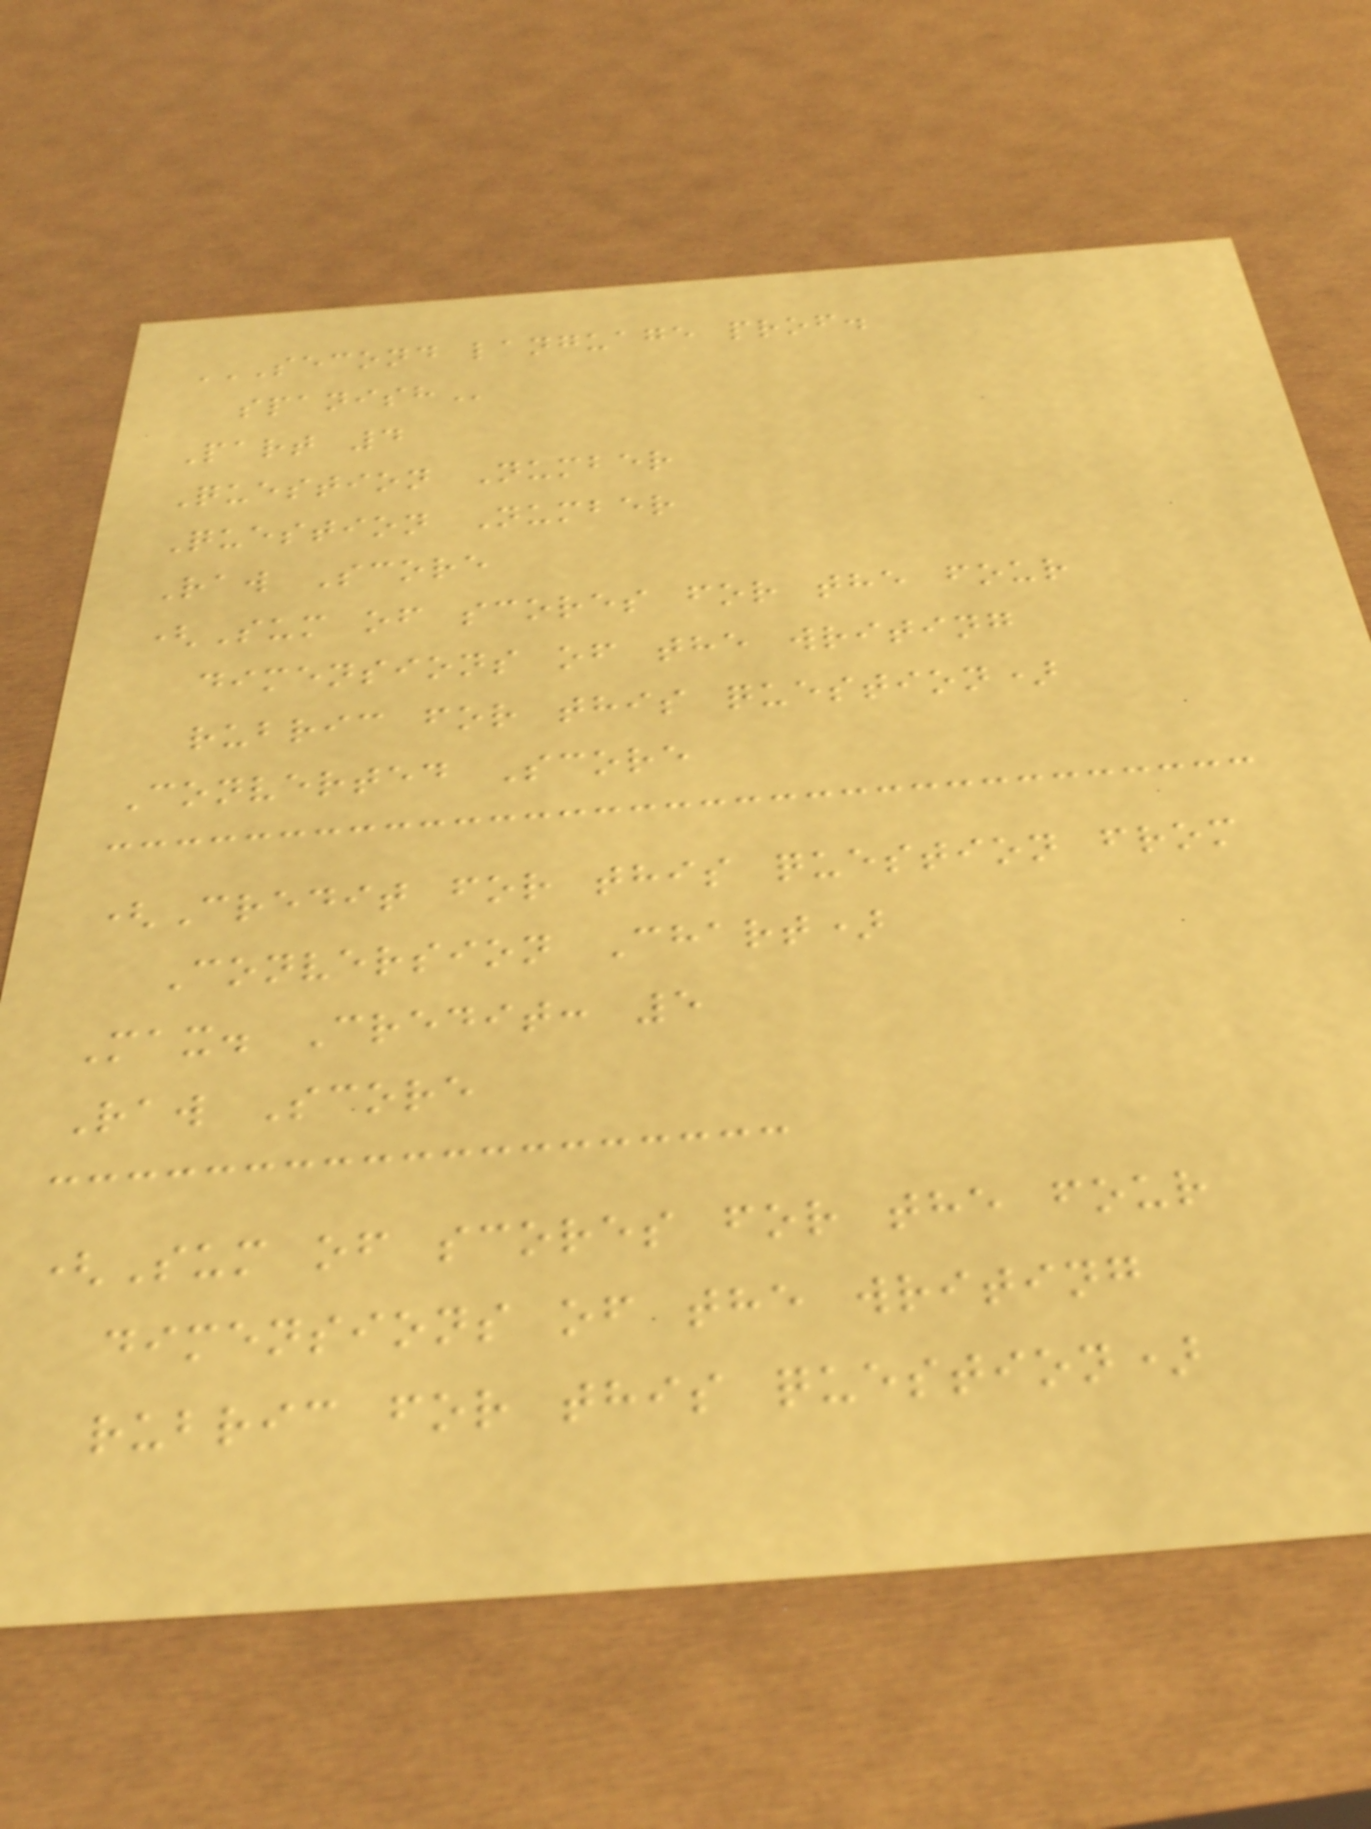SECOND LANGUAGE PROF.
SPANISH
Part 4
Question Number
Question Number
Raw Score
(Sum of scores for the four
dimensions of the writing
rubric for this question)
Converted Score
(Credit for this question from
Conversion Chart)
Max. Credit: 5
Raw Score
(Sum of scores for the four
dimensions of the writing
rubric for this question)
